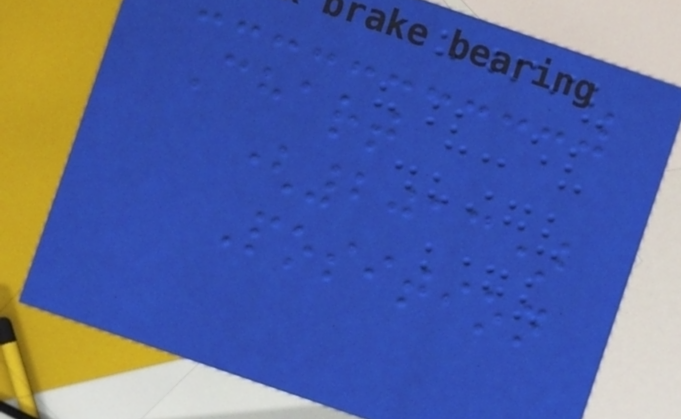Chart
(2013)
Position
